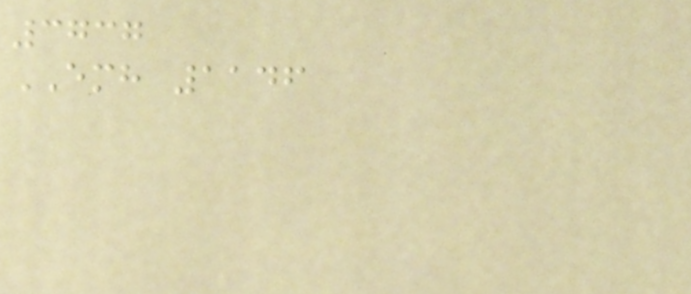3737
EMH 1146
